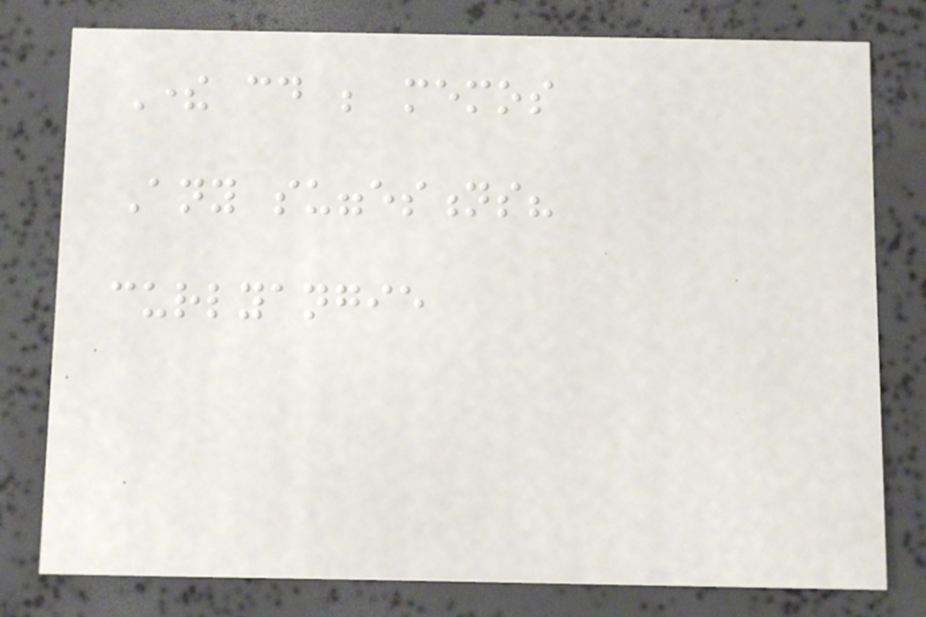There could be memos
Any suggestions?
curlyangie
